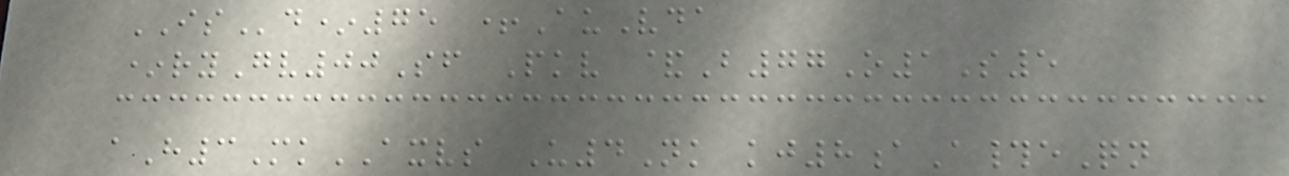ISd*75 +AuVda
*ryGv00Sf Pkv &B77O1S5
aH3MkAXVS U4Nk kj8aA#eQn
